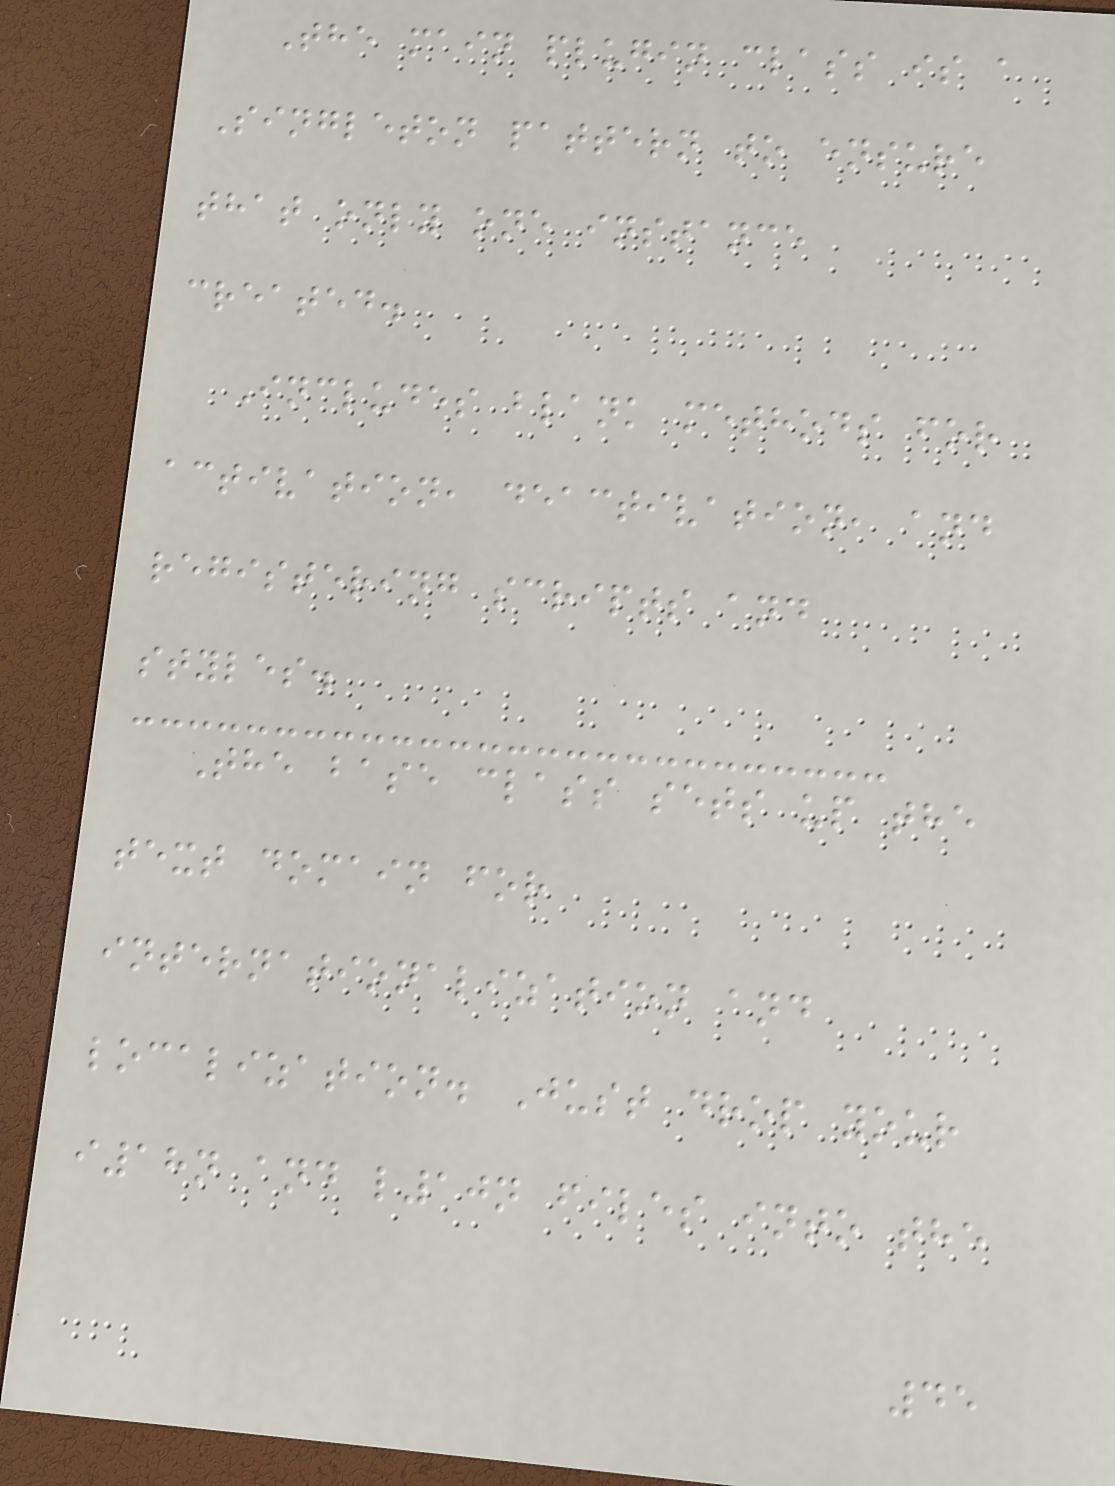The main plugin class is a
Singleton pattern to ensure
that only one instance
created.
Includes blank methods for
activation, deactivation, and
registering scripts and
styles.
The base class sets up the
text domain for
internationalization and
localization. Just drop your
i18n and l10n files into the
45
